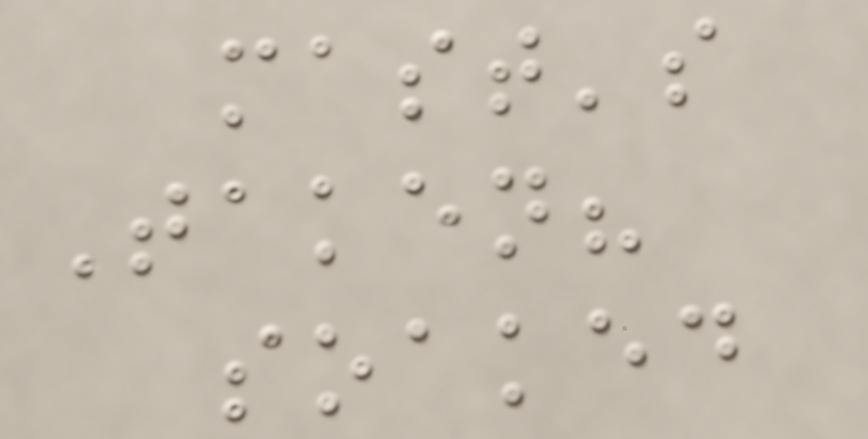mast's
Taken?
soaked
